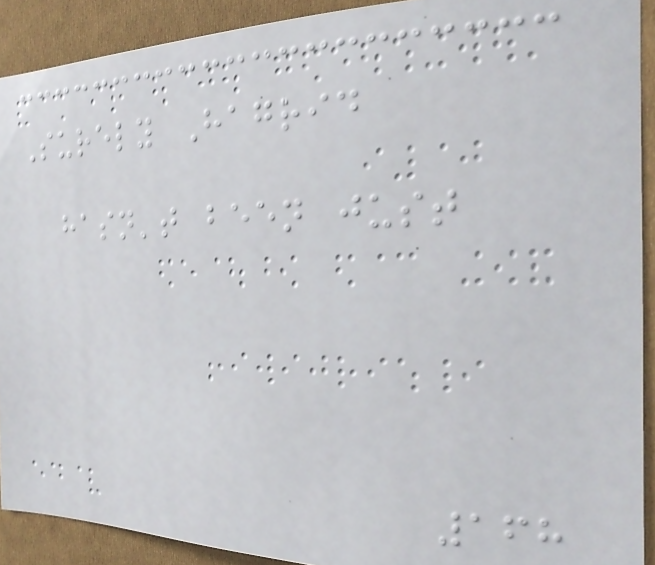Surely Hagrid
hasn't been just
168
